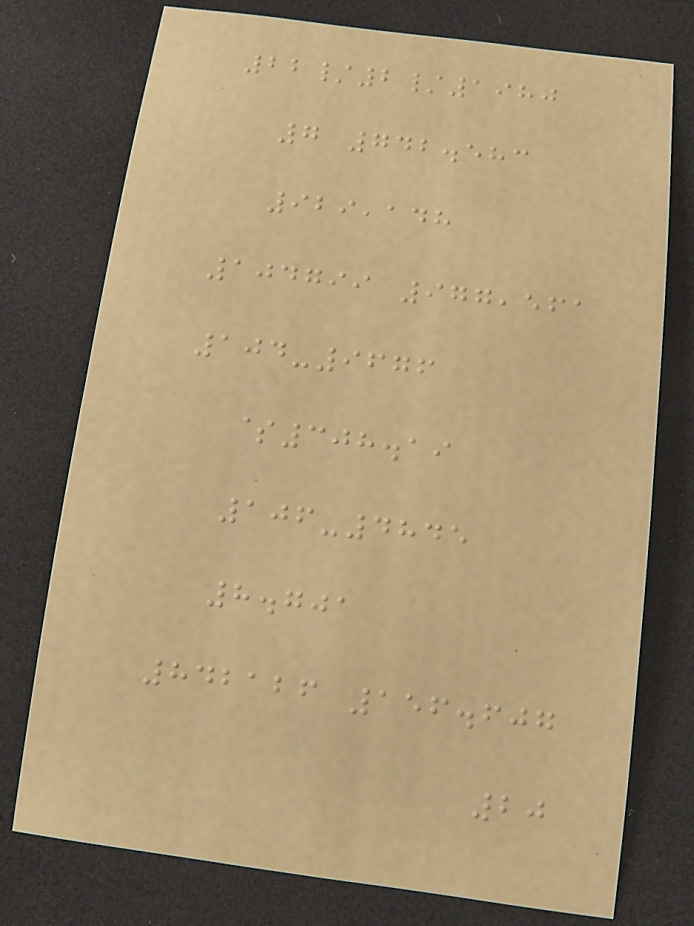22/2/1980
7 742.583
929,148
104799 977,561
104-9676
$308.19
106-4845
8.701
842126 156.607
20
